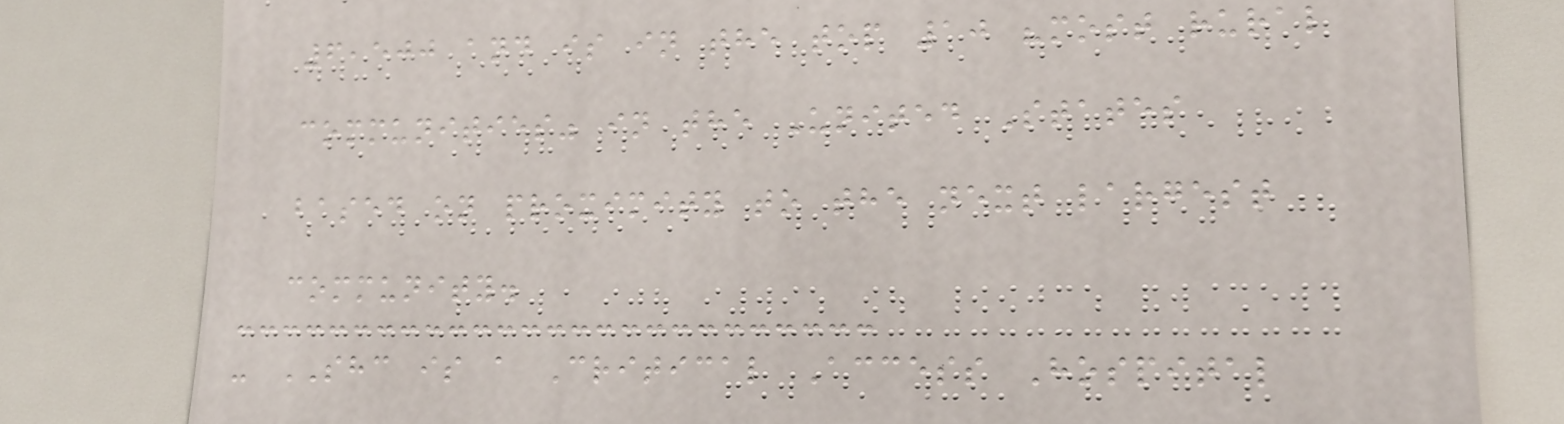6,500 and is in the top 10 "most rural
communities" in the United States
based on proximity to the next largest
community.
- SHC is a Critical Access Hospital
